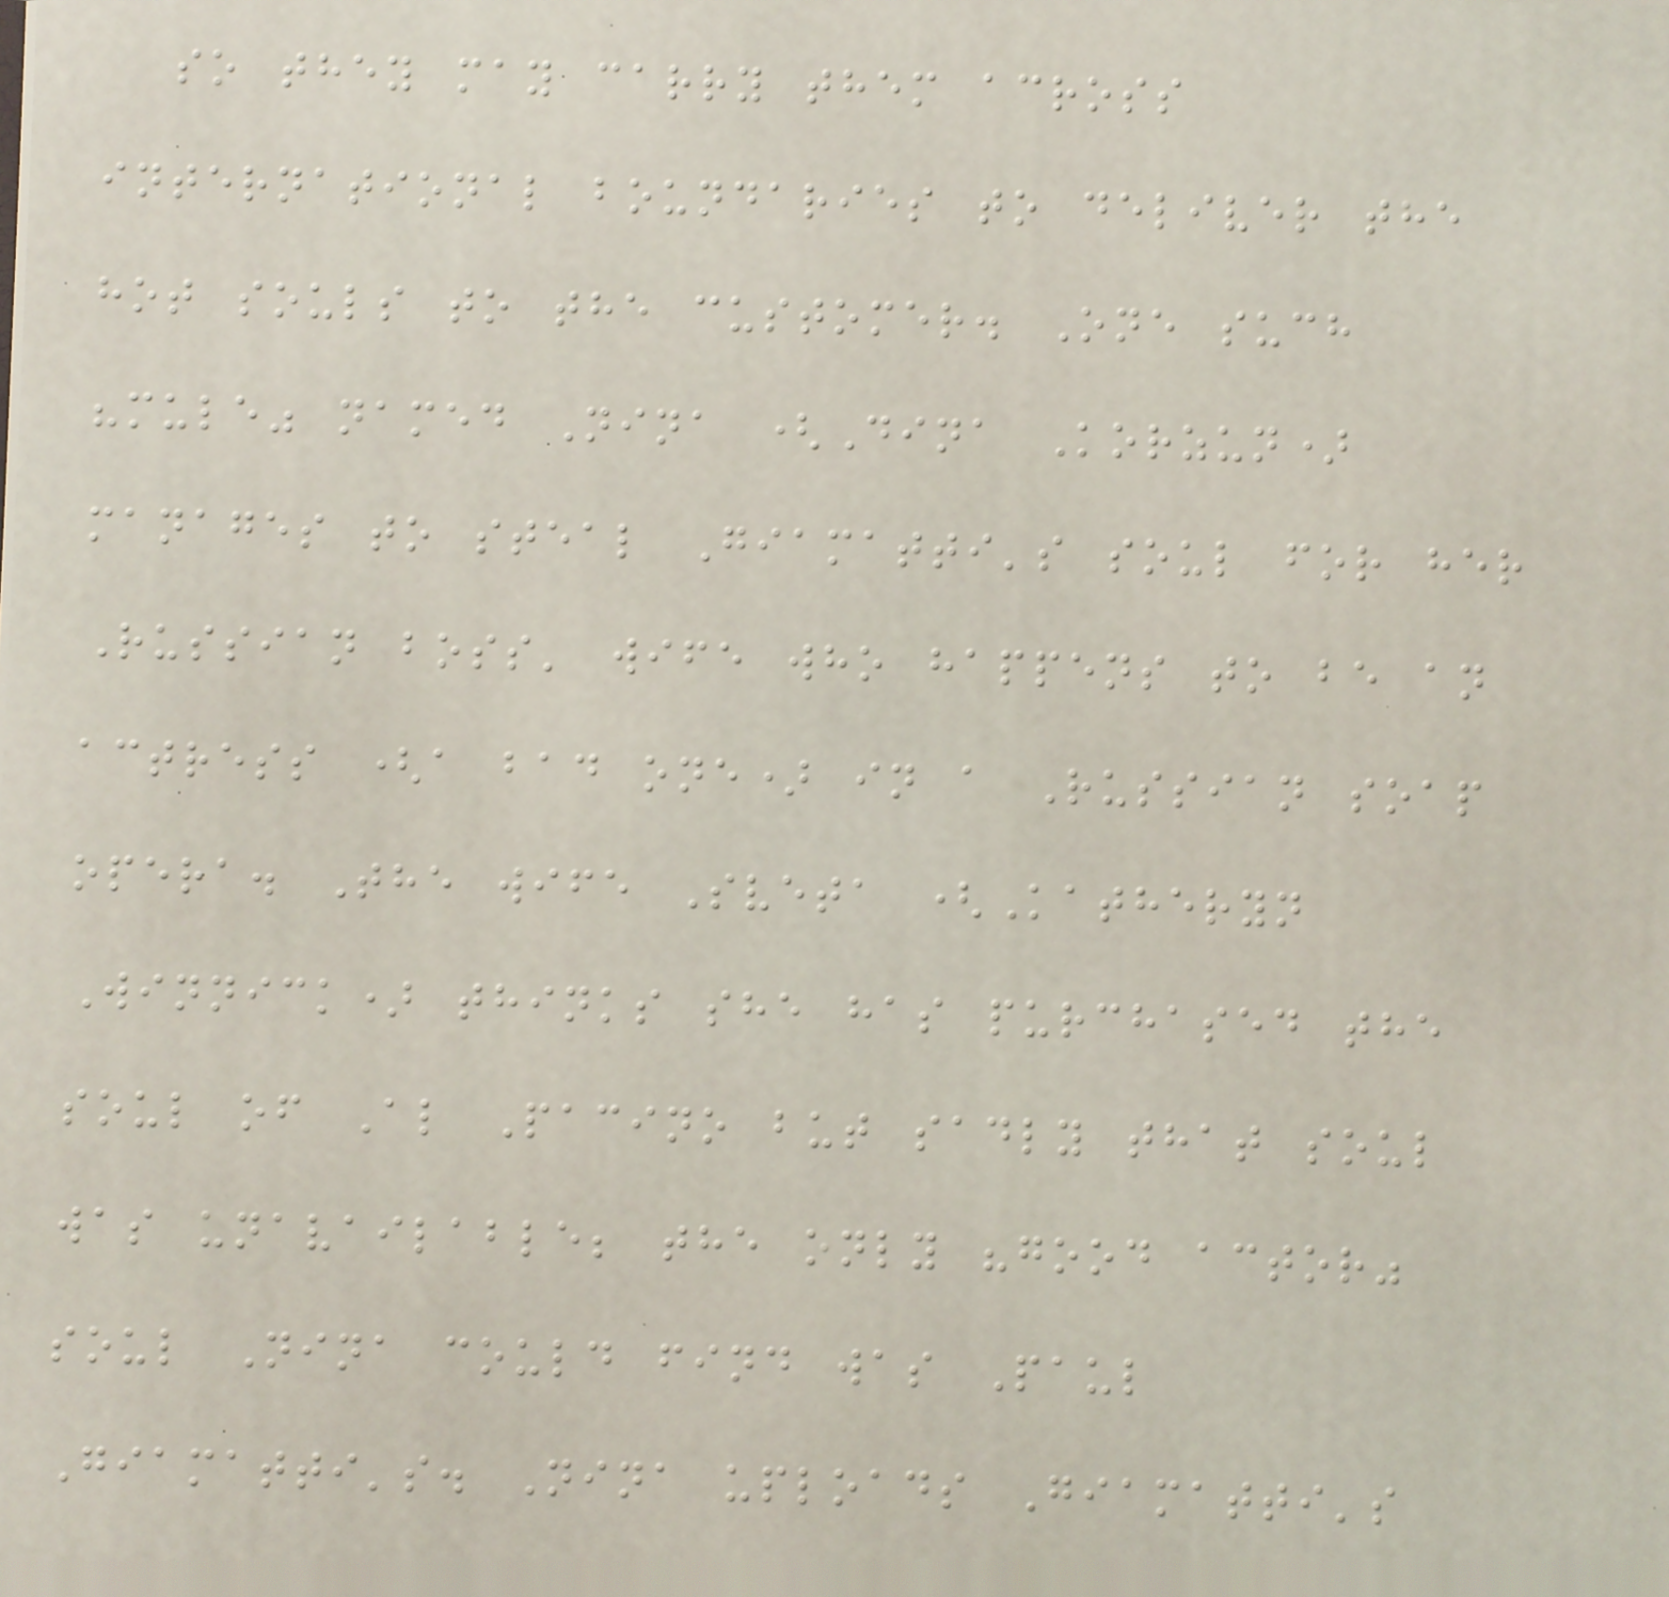so they may carry them across
international boundaries to deliver the
hot souls to the customer. One such
"mule" named Nina (Dina Korzun)
manages to steal Giamatti's soul for her
Russian boss' wife who happens to be an
actress (a bad one) in a Russian soap
opera. The wife Sveta (Katheryn
Winnick) thinks she has purchased the
soul of Al Pacino but sadly that soul
was unavailable; the only "good actor"
soul Nina could find was Paul
Giamatti's. Nina uploads Giamatti's
